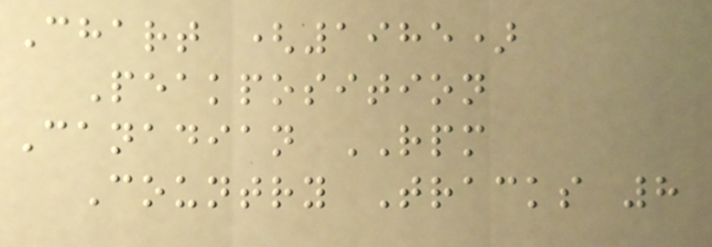Chart (1985)
Peakposition
Canadian RPM
Country Tracks 8
